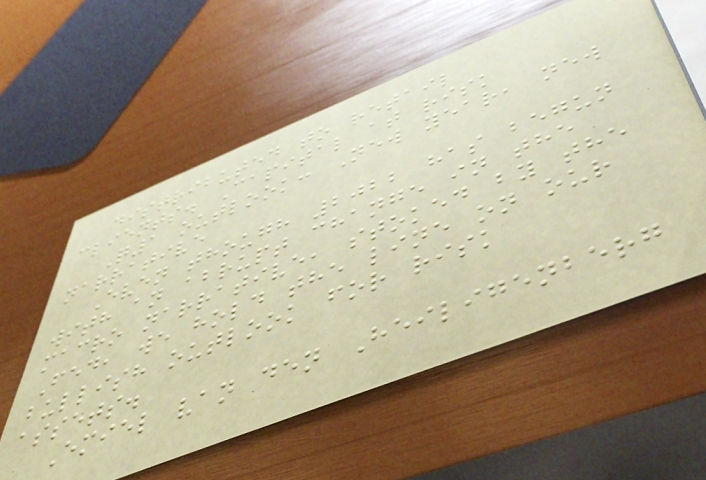distributed to retail
clients. Capital at risk
Q1 outlook: New year, new
narrative
Even though 2022 has begun
with an abrupt change in the
macro narrative, stoked by the
Fed, we hold the line on our
bullish outlook for risk
assets.
Emiel van den Heiligenberg
